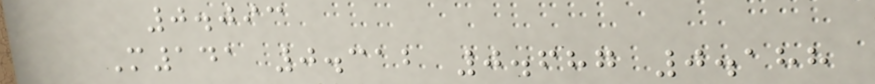0.093
M141 0.312 0.687 0.188
